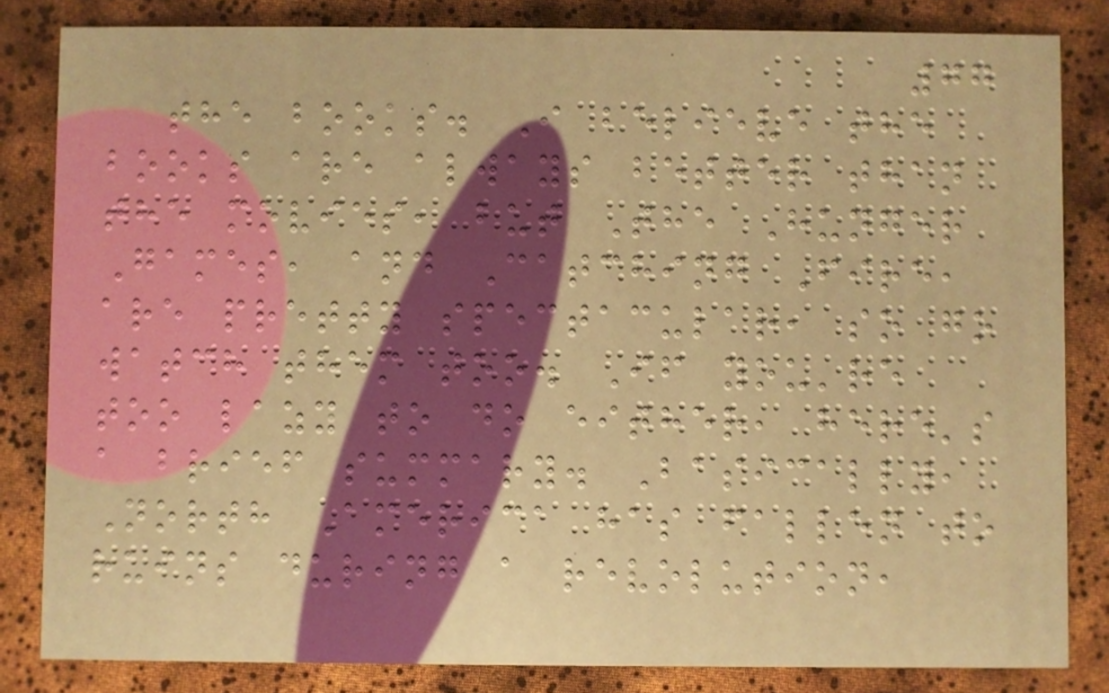77
the books. I believe the
books are always better than
the movies, but The Hunger
Games, and Catching Fire,
are pretty spectacular, so go
watch them too. If you're
too lazy to do either, here's
a brief summary. Basically,
North America has fallen to
ruins during a revolution,
